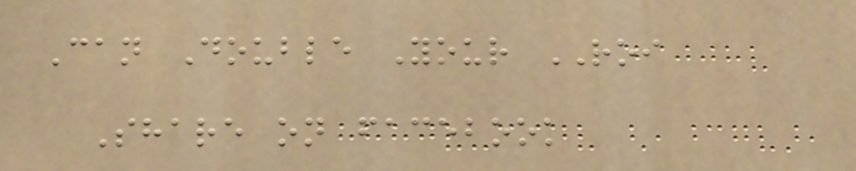Can Double Your ROI
Share on facebook
